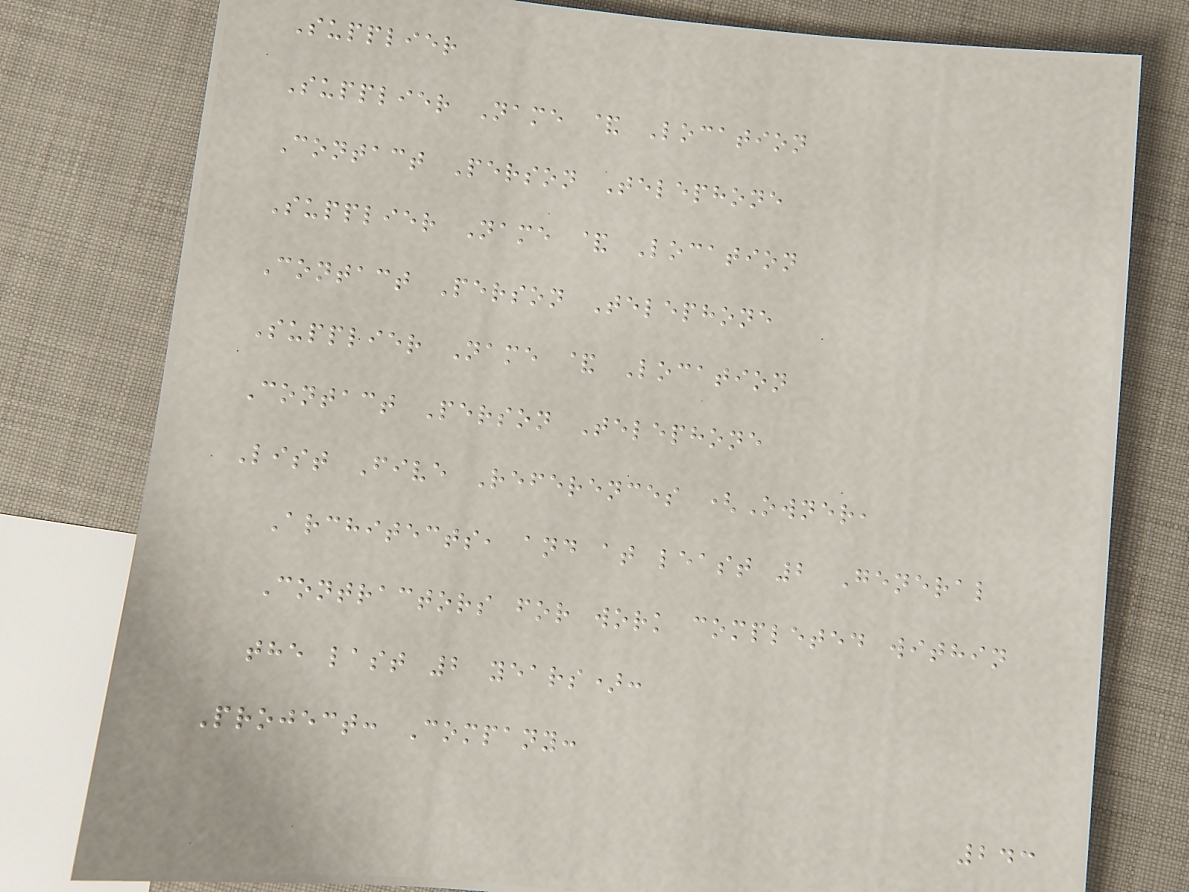Supplier
Supplier Name & Location
Contact Person Telephone
Supplier Name & Location
Contact Person Telephone
Supplier Name & Location
Contact Person Telephone
List Five References (Owner,
Architects, and at least 2 General
Contractors for work completed within
the last 2 years):
Project: Company:
243
